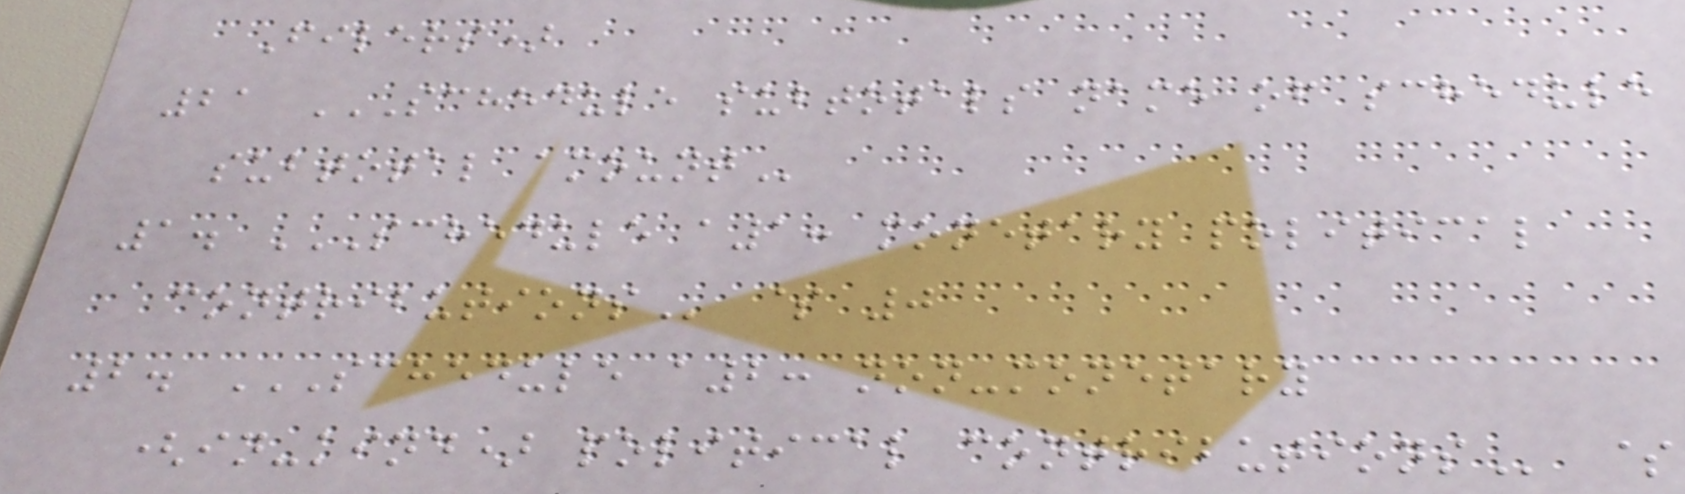Filers)
21 SCHEDULE SUBTOTALS NAME OF SCHEDULE
SUBTOTAL AMOUNT
1. SCHEDULE A1: MONETARY POLITICAL
CONTRIBUTIONS $ 0
2. SCHEDULE A2: NON-MONETARY
(IN-KIND) POLITICAL CONTRIBUTIONS $
